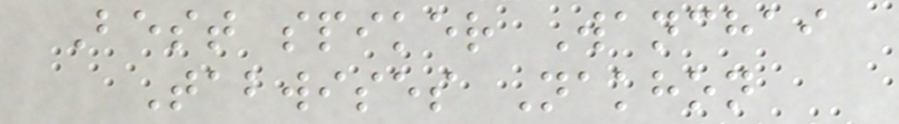Best spiker Wanchai
Tabwises Nakhon
